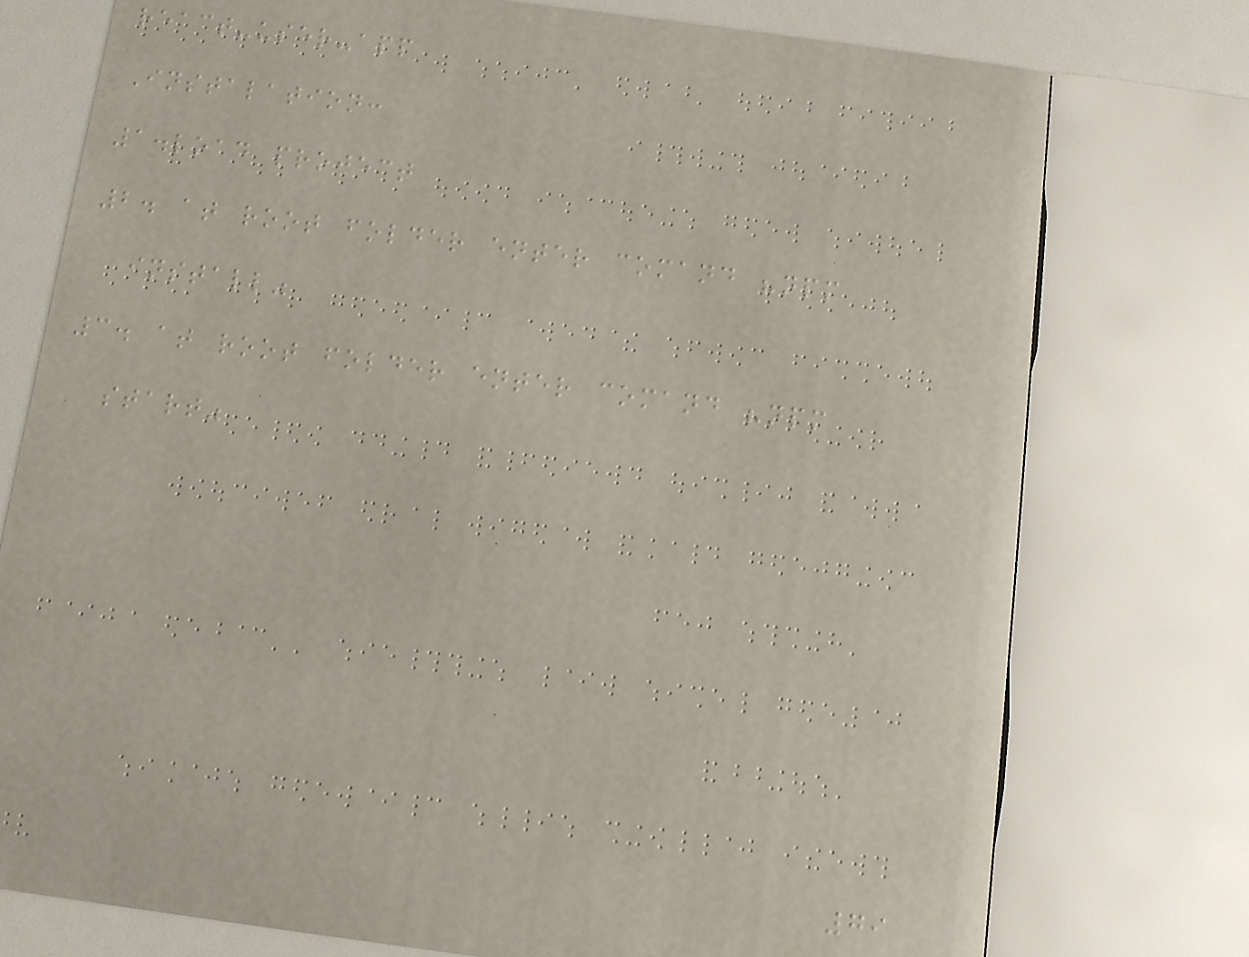react-user-app
Instalation:
1.load project
2. at root folder enter comand "npm
install"
3. at root folder enter comand "npm
start"
79
